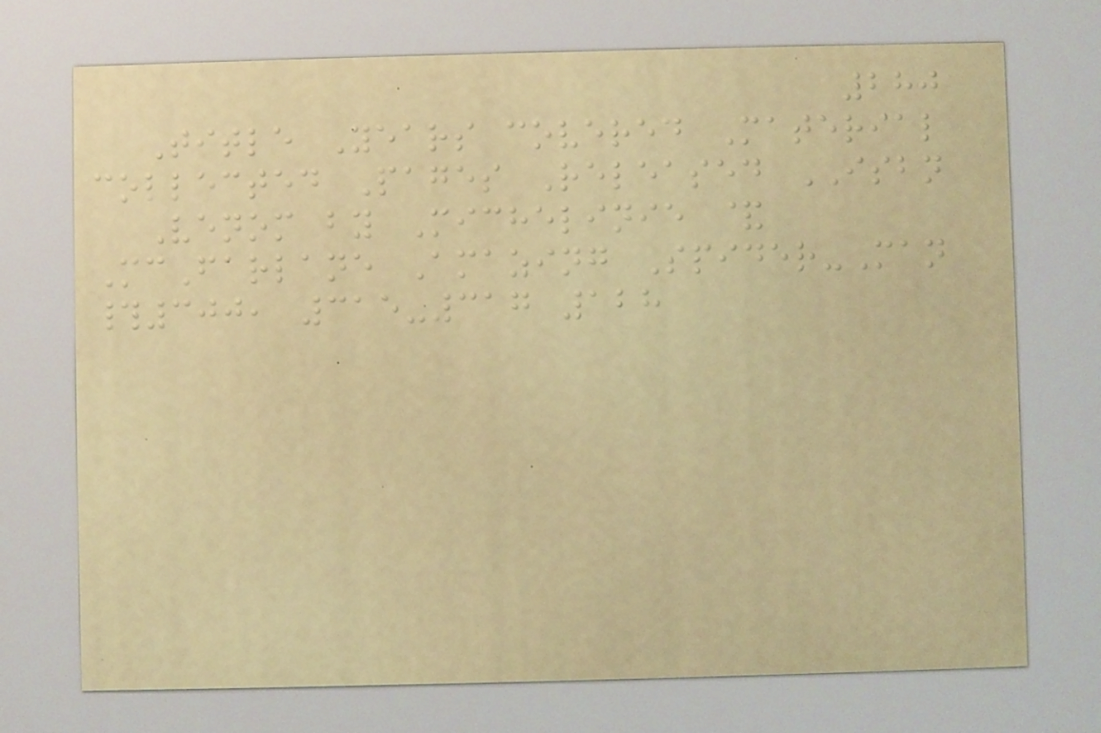280
Title Years covered Material
collected Pages Released ISBN
Venom by Michelinie &
McFarlane Amazing Spider-Man
#300, 315-317 128
